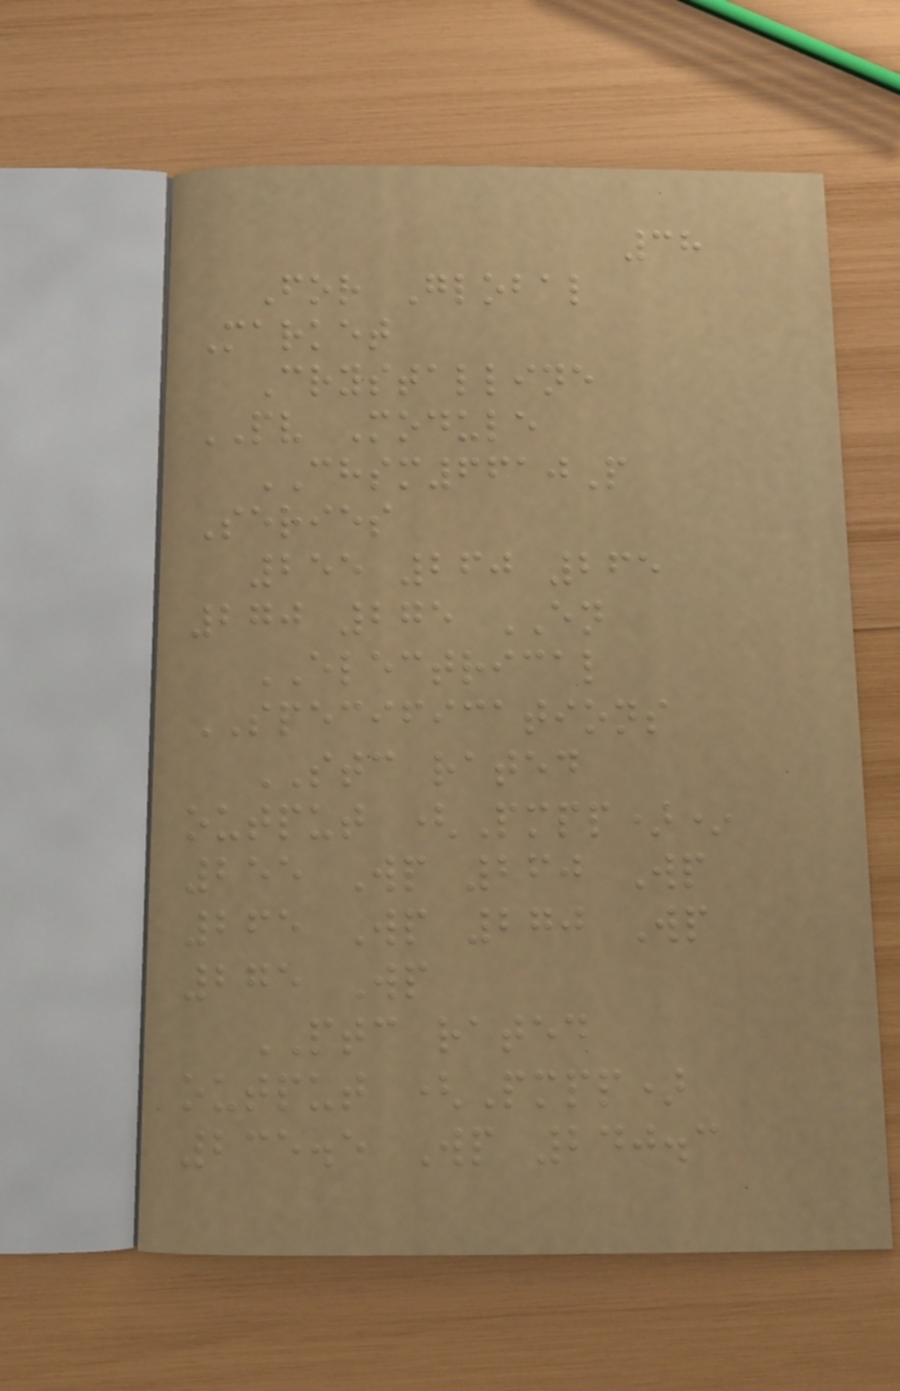38
For Global
Market
Crystalline
PV Module
CHSM6610P
Series
255 260 265
270 275 EN
ELECTRICAL
SPECIFICATIONS
STC rated
output (Pmpp)*
255 Wp 260 Wp
265 Wp 270 Wp
275 Wp
PTC rated
output (Pmpp)
235.5 Wp 240.3
